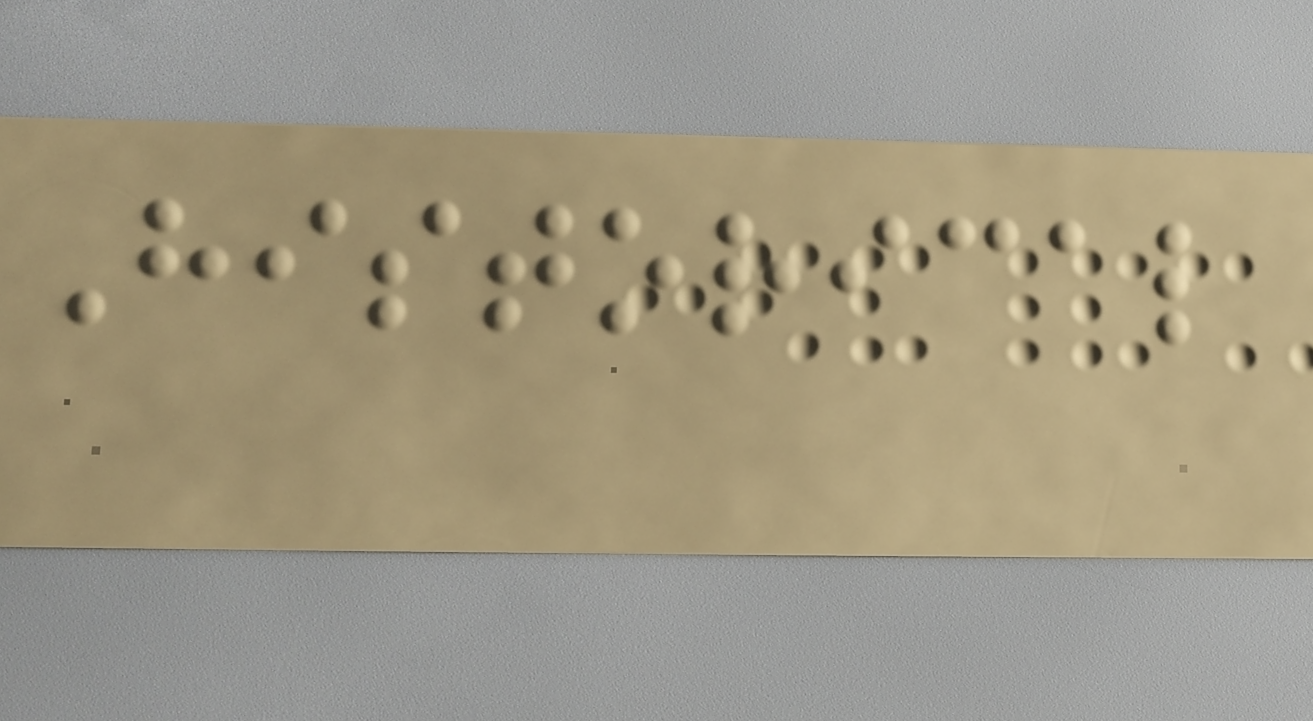Historical
